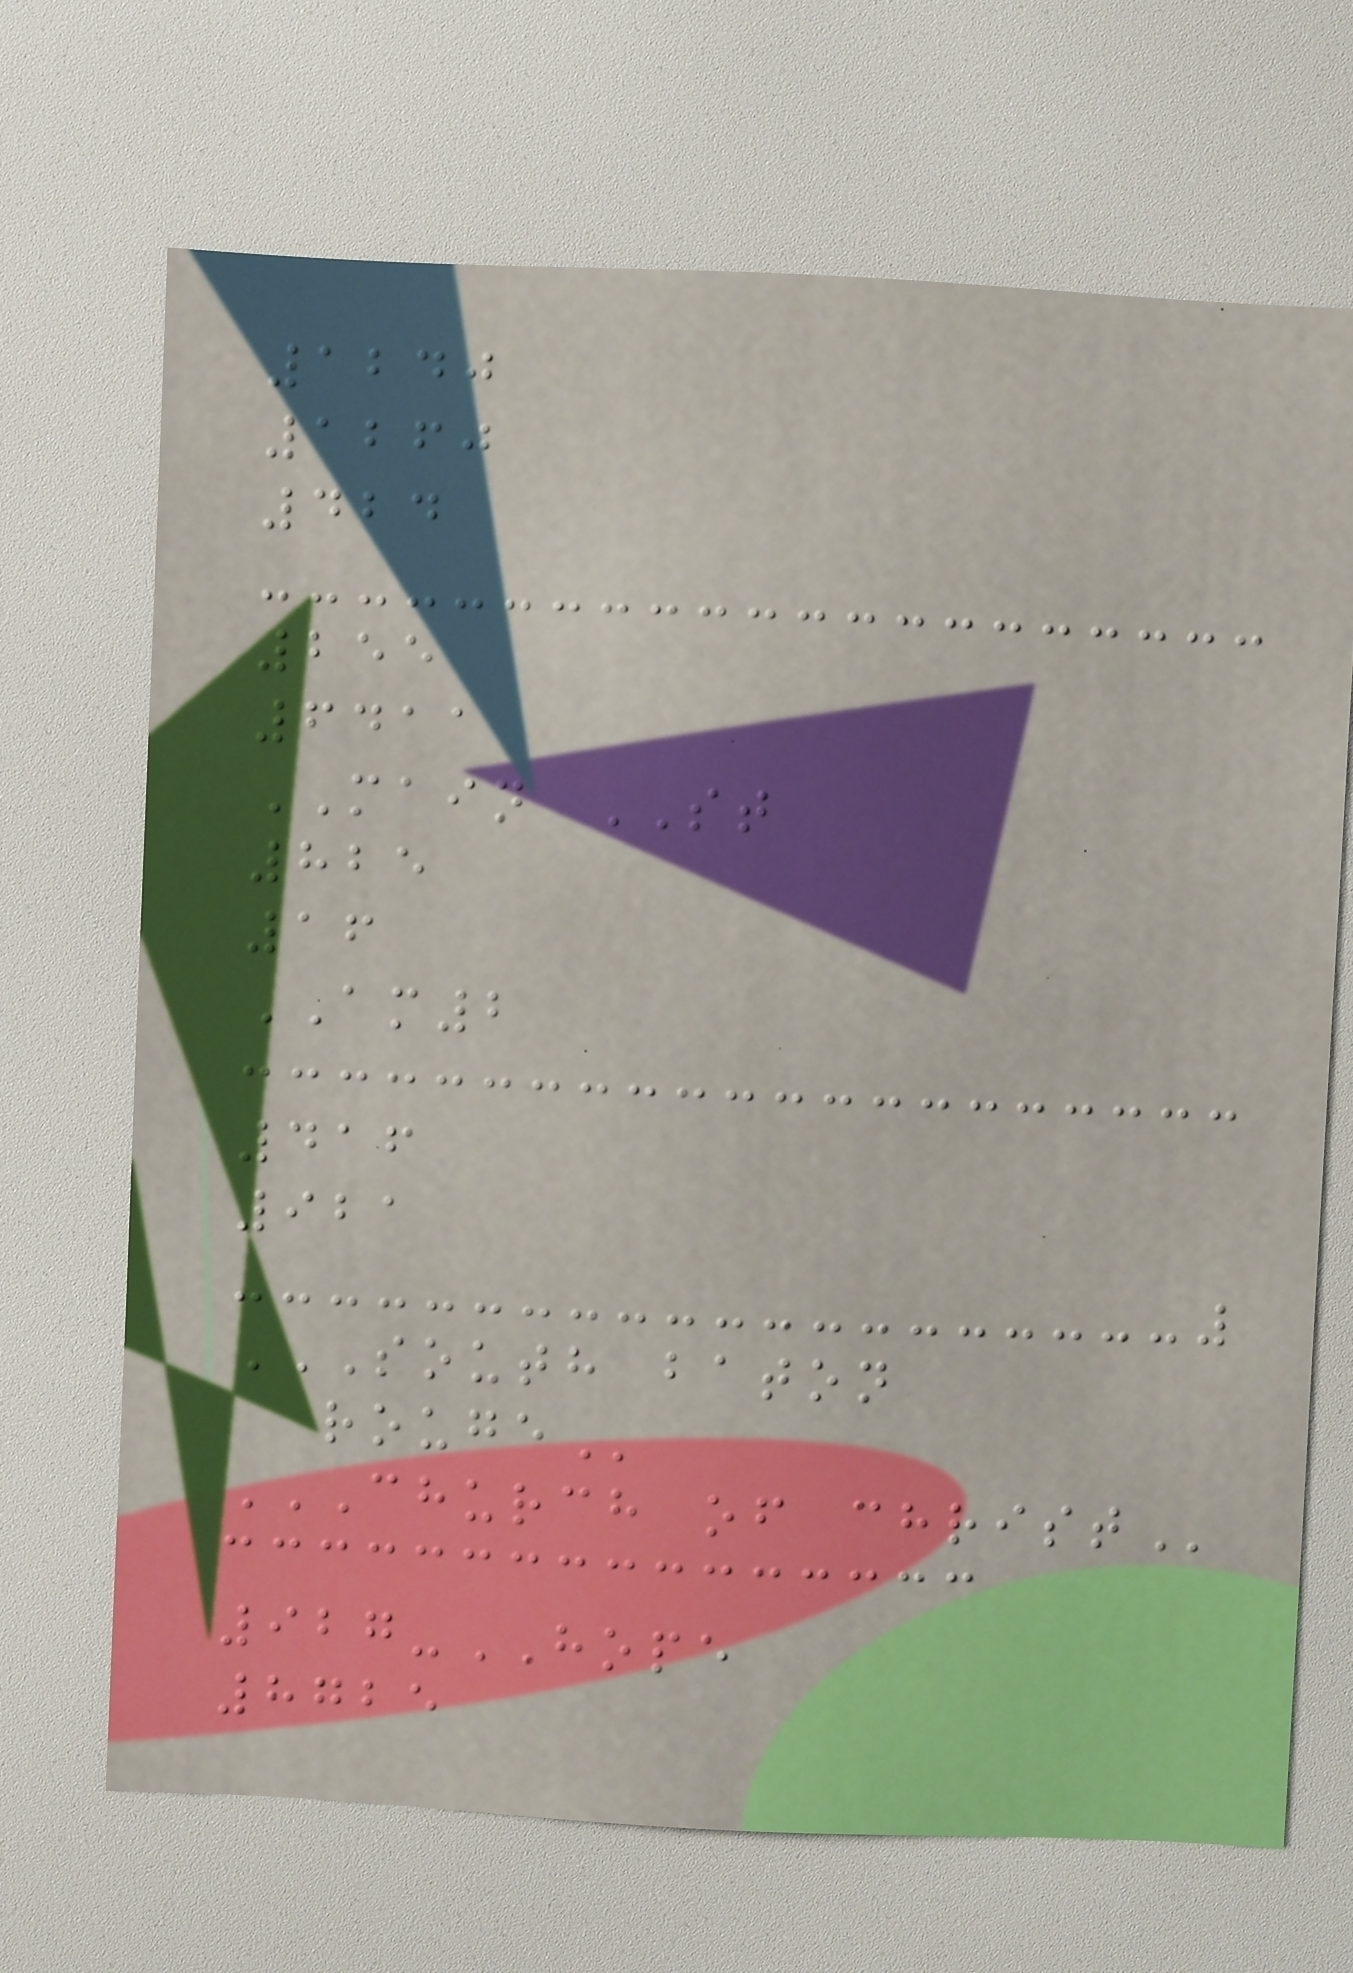1240
1260
424
255
6411
MAIN ST
825
16
AM2
416
921
SOUTH BATON
ROUGE
CHURCH OF CHRIST
927-HOPE
8725
